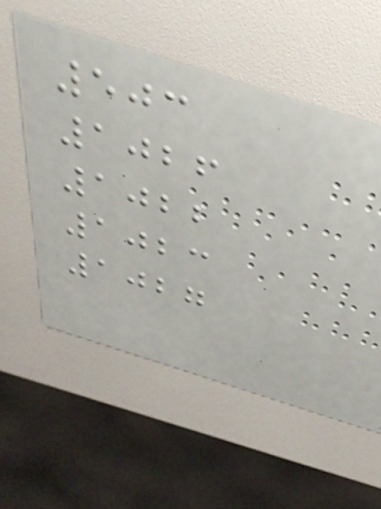503
1026
1022
1023
1027
